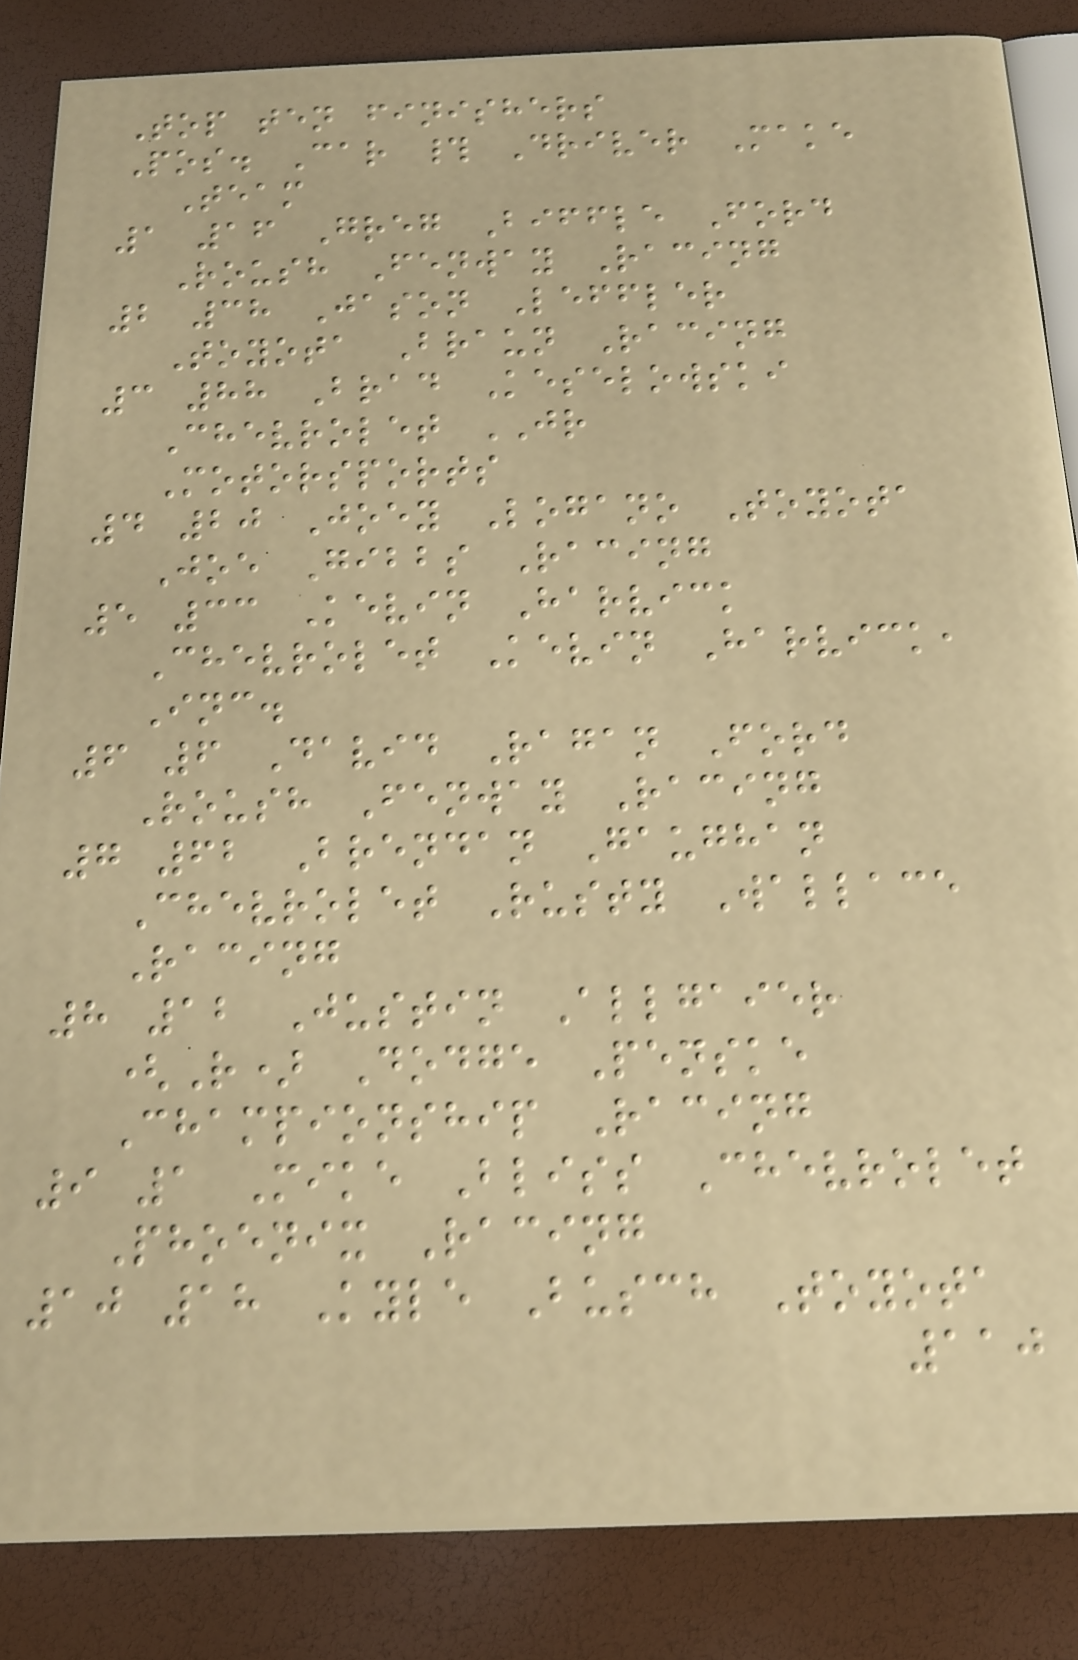Top ten finishers
Pos. Car # Driver Make
Team
1 16 Greg Biffle Ford
Roush Fenway Racing
2 38 Jason Leffler
Toyota Braun Racing
3 88 Brad Keselowski
Chevrolet JR
Motorsports
4 20 Joey Logano Toyota
Joe Gibbs Racing
5 33 Kevin Harvick
Chevrolet Kevin Harvick,
Inc.
6 6 David Ragan Ford
Roush Fenway Racing
7 62 Brendan Gaughan
Chevrolet Rusty Wallace
Racing
8 12 Justin Allgaier
(R) Dodge Penske
Championship Racing
9 1 Mike Bliss Chevrolet
Phoenix Racing
10 18 Kyle Busch Toyota
110
